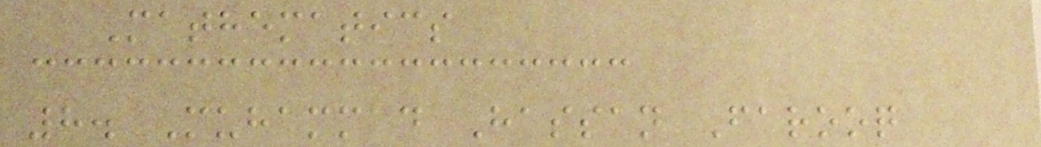Mathematics
8. Muhammad Hassan Farooq
